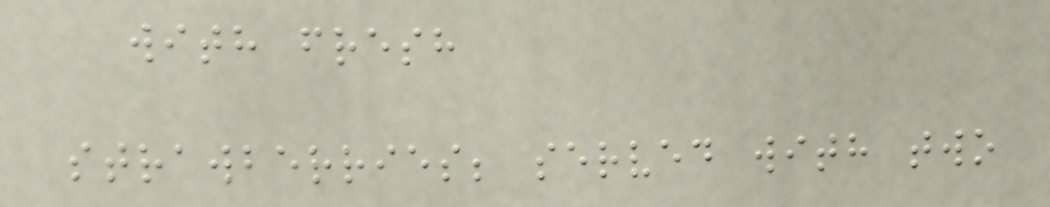with fresh
strawberries; served with two
